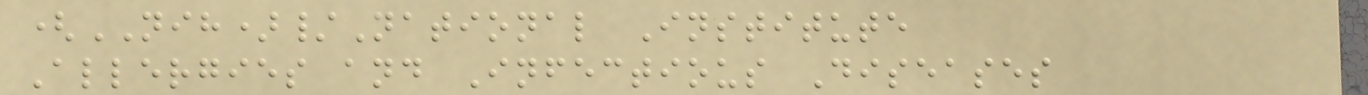(NIH)/National Institute
Allergies and Infectious Diseases
